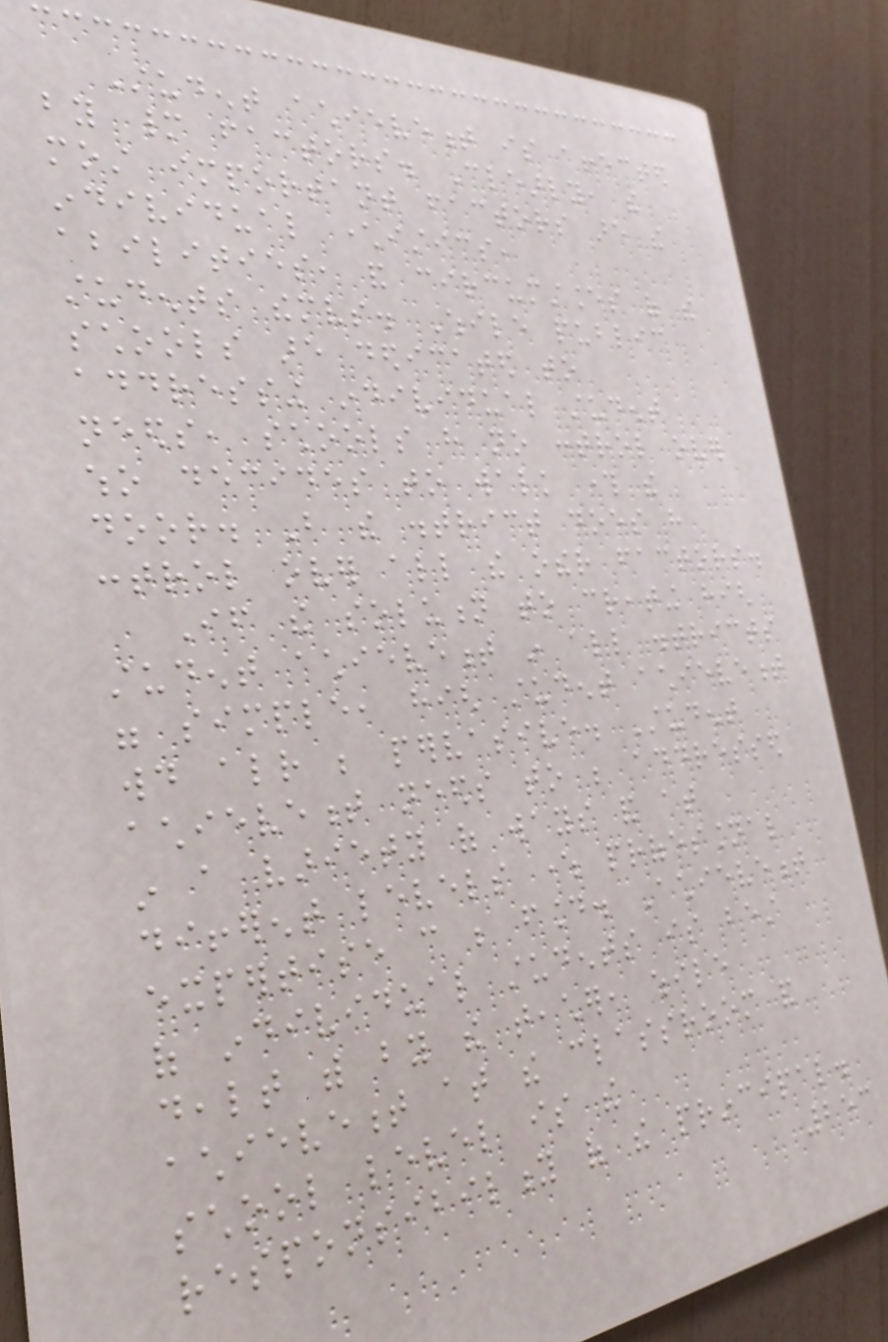Student achievement is affected
by many factors. Clearly, the
most important factors are the
individual characteristics,
abilities, and circumstances of the
students themselves. While public
schools are dedicated to
addressing individual student
needs, schools have no control over
who decides to walk through the
door. But the district does have
control over all the other factors.
If the solution to creating high
student achievement in all districts
were simple, high student achievement
would already be pervasive. Student
achievement needs to be addressed
in a variety of ways and at
different levels where professional
expertise can be found. Achievement
of individual students is best
dealt with by the teacher, while
achievement at the classroom and
school level is the
responsibility of the principal.
253
